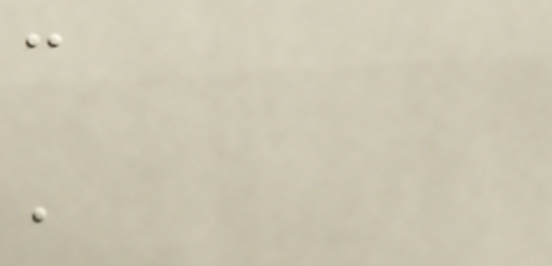c
a
